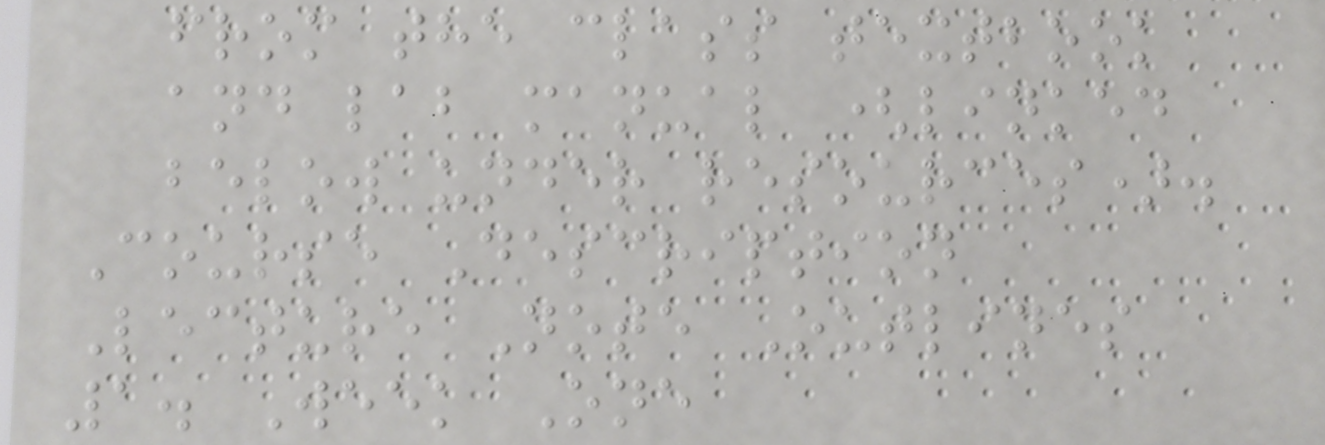from the class textbook
and lab manual (linked
below under resources).
Course Description
Lecture Note Outlines
1. Week One
